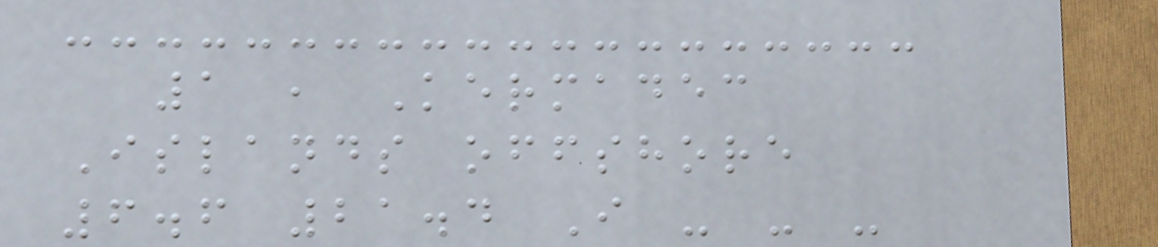1 , Kermadec
Islands offshore
6.6 21.4 I - - -
